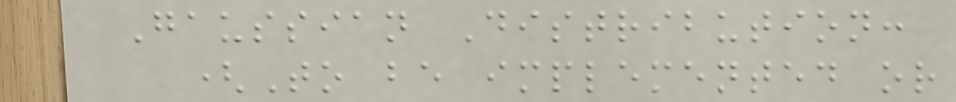Gaussian Distribution:
(To be implemented or
